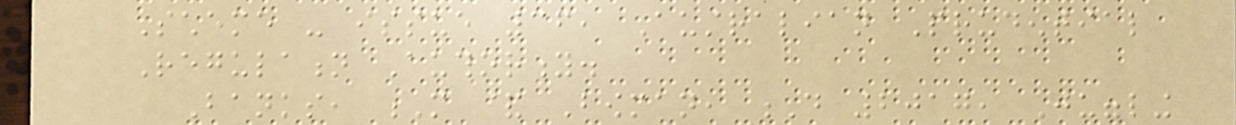Scheme - issue 36, Australian Prudential
Regulation Authority.
Banks, M & Bowman, D 2017, Juggling
